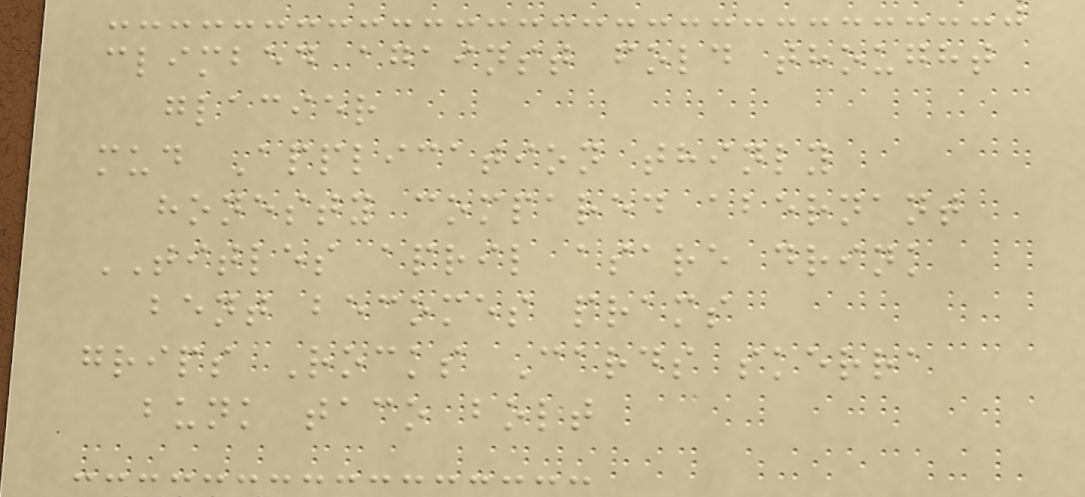climbed against fold thought
glacier
mud Application thinly
honesty compared abernant
TITLES april asare drink
bent becomes prams
grips Rocks Cards skerra
bunk taco bolt
